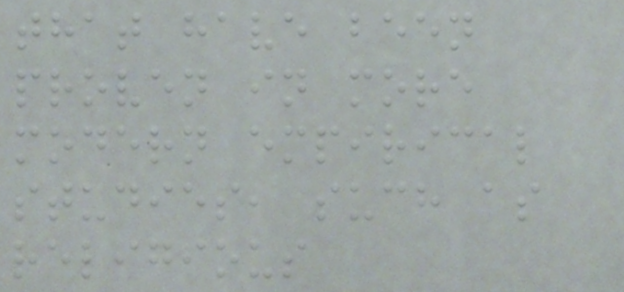that have been
proven in more
modern empirical
studies, such as
religious
